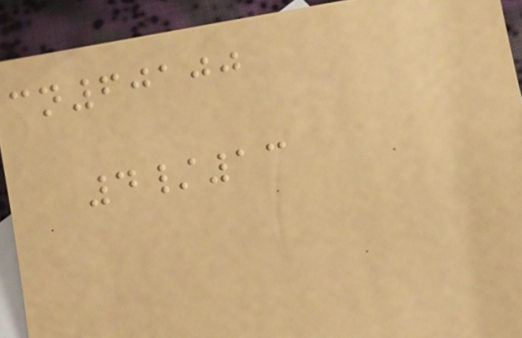cn60100
4/13
